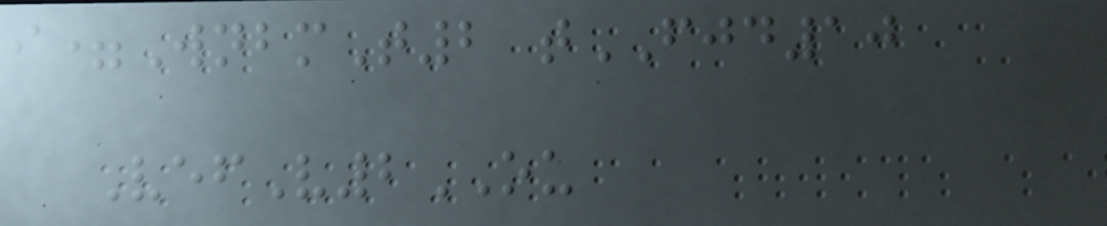i=WnbmT2 tFJD10
VefV2OU
